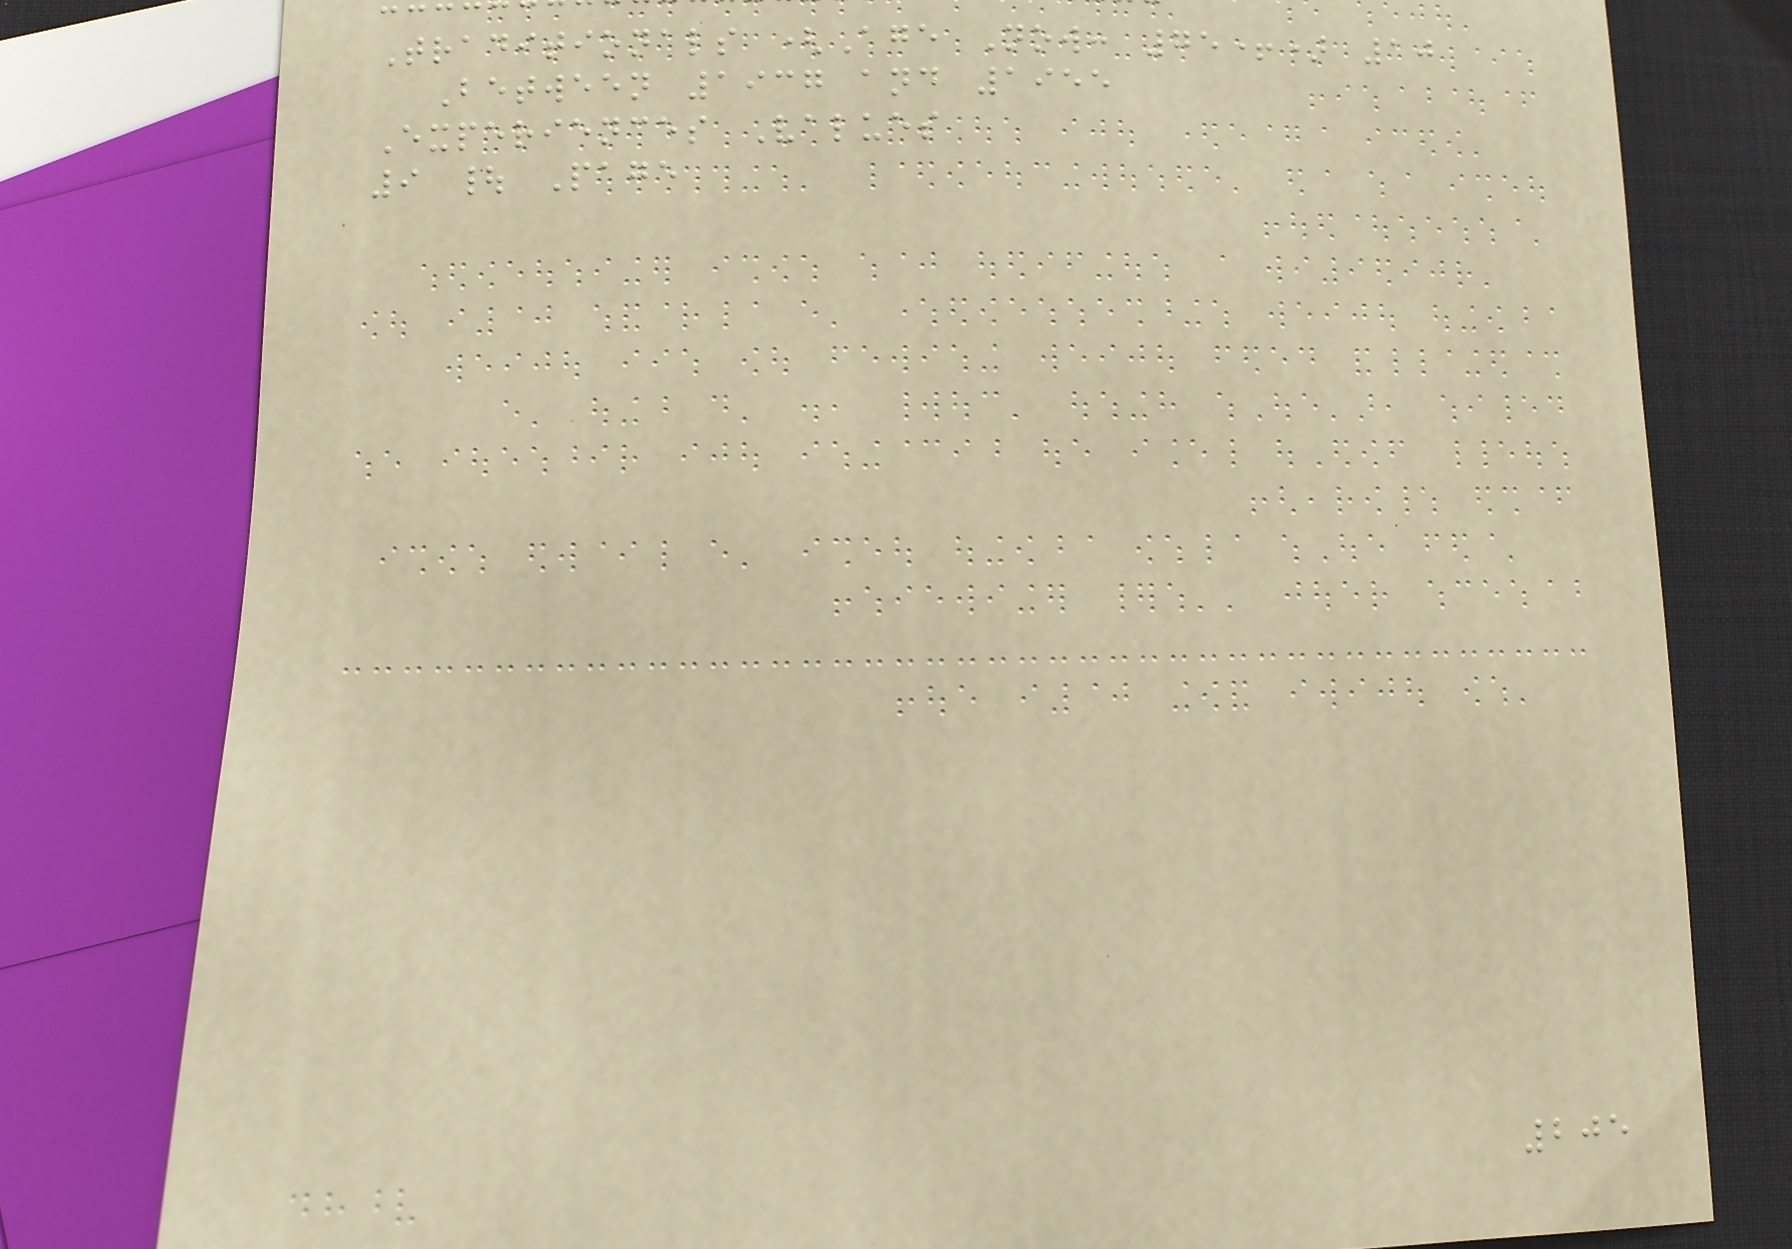Traditionals (Age Now: 75+) 10
Between 1937 and 1955
Experiences Values
9 | Page
205
